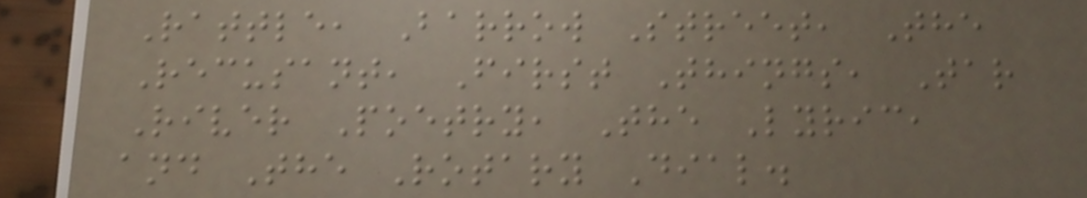Rattle, Barrow Street, The
Recusant, First Things, Tar
River Poetry, The Lyric,
and The Rotary Dial.
